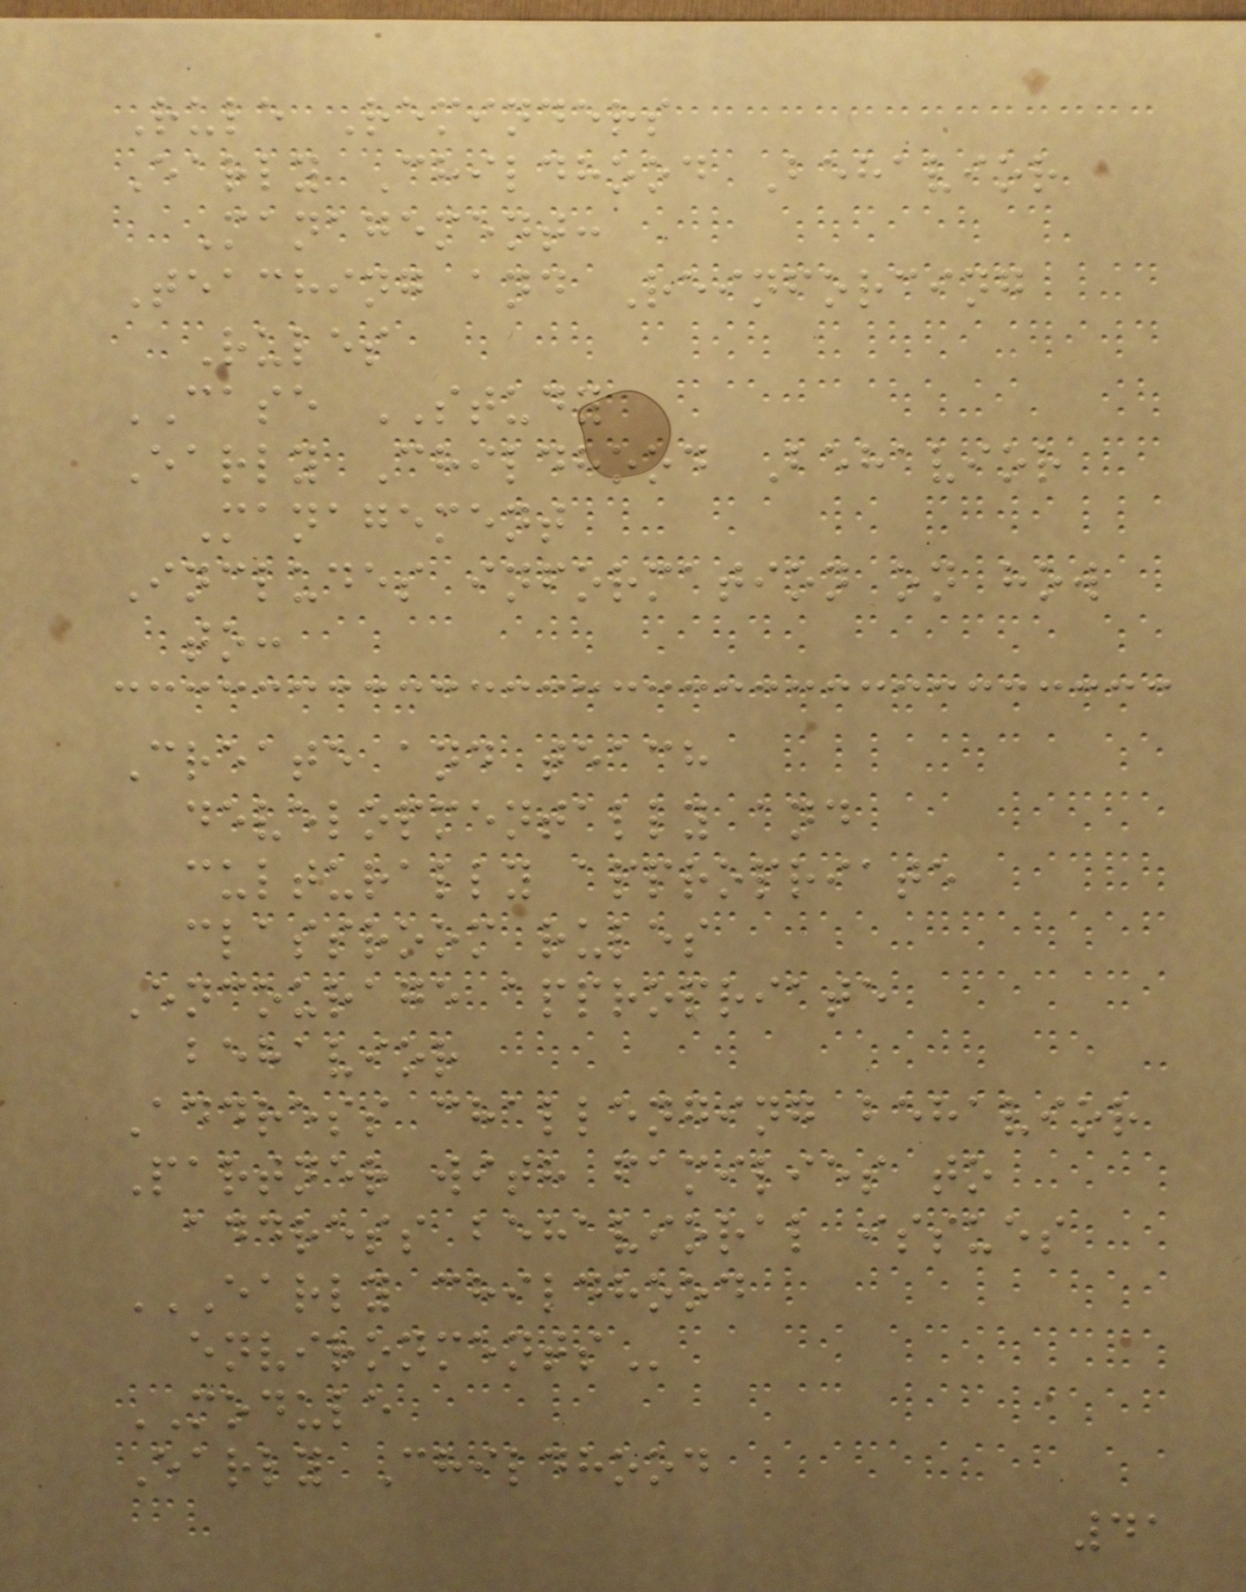Rule Reminders
Early Childhood Behavior
Management:
Teaching and Reinforcing
Rules
CASE STUDY
Early Childhood Behavior
Management
Includes information on how
to:
Create and teach
developmentally and
culturally appropriate
classroom rules
Encourage appropriate
behavior
Address challenging behavior
Partner with families to
address behavioral issues
EARLY CHILDHOOD
ENVIRONMENTS
MODULE
Early Childhood
41
